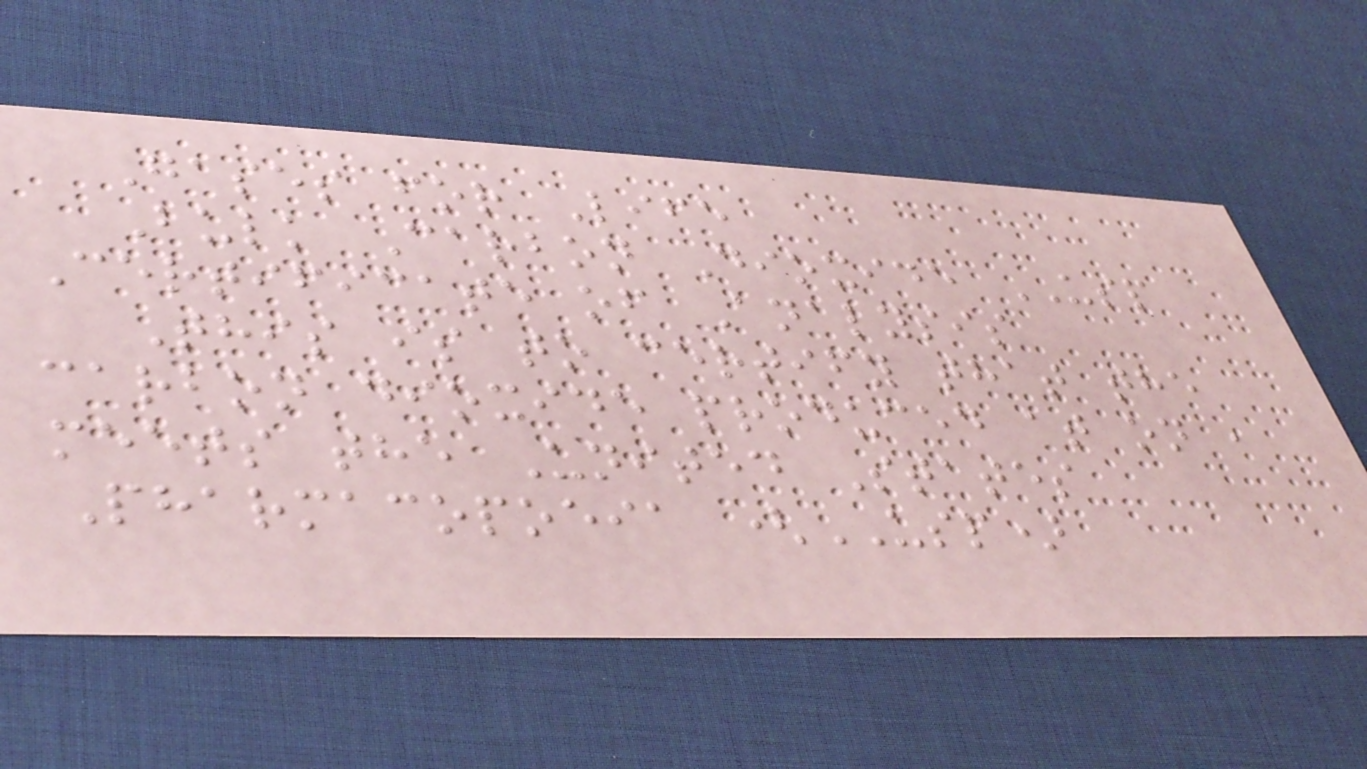Gases for Life
Bulk Carbon Dioxide USP
Certificate of Analysis
This is to certify that the
carbon dioxide produced at on ,
meets the United States
Pharmacopoeia (USP)
